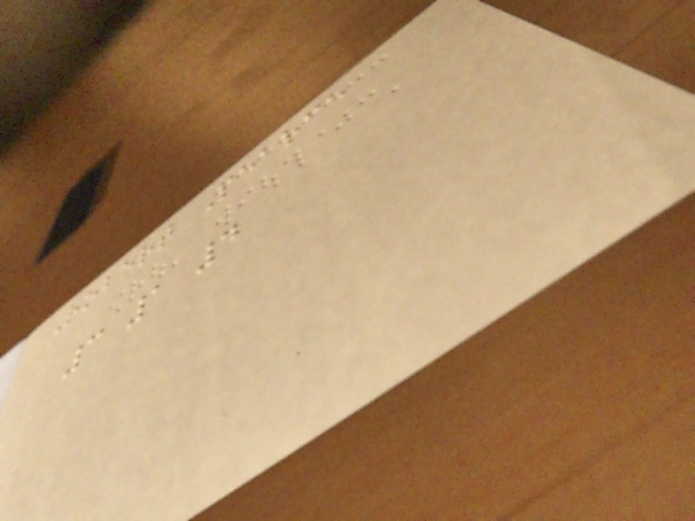Robert Pearce
3 1 4
